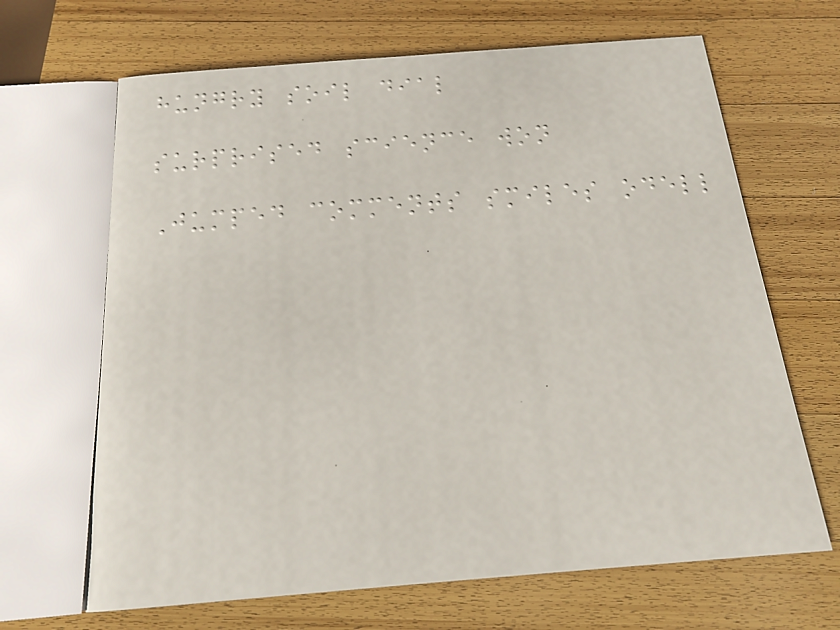hungry soil dial
surprised science won
Jumped comments smiles odell
